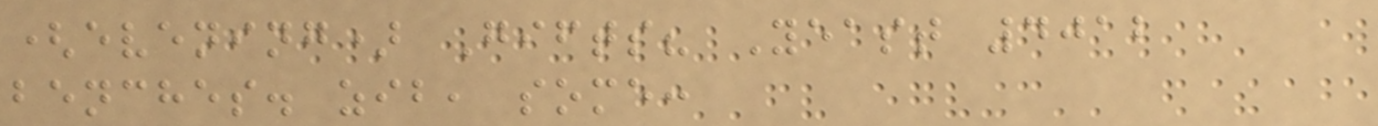(evening) Gifts? Yeast 4012
benches. zib, some:
